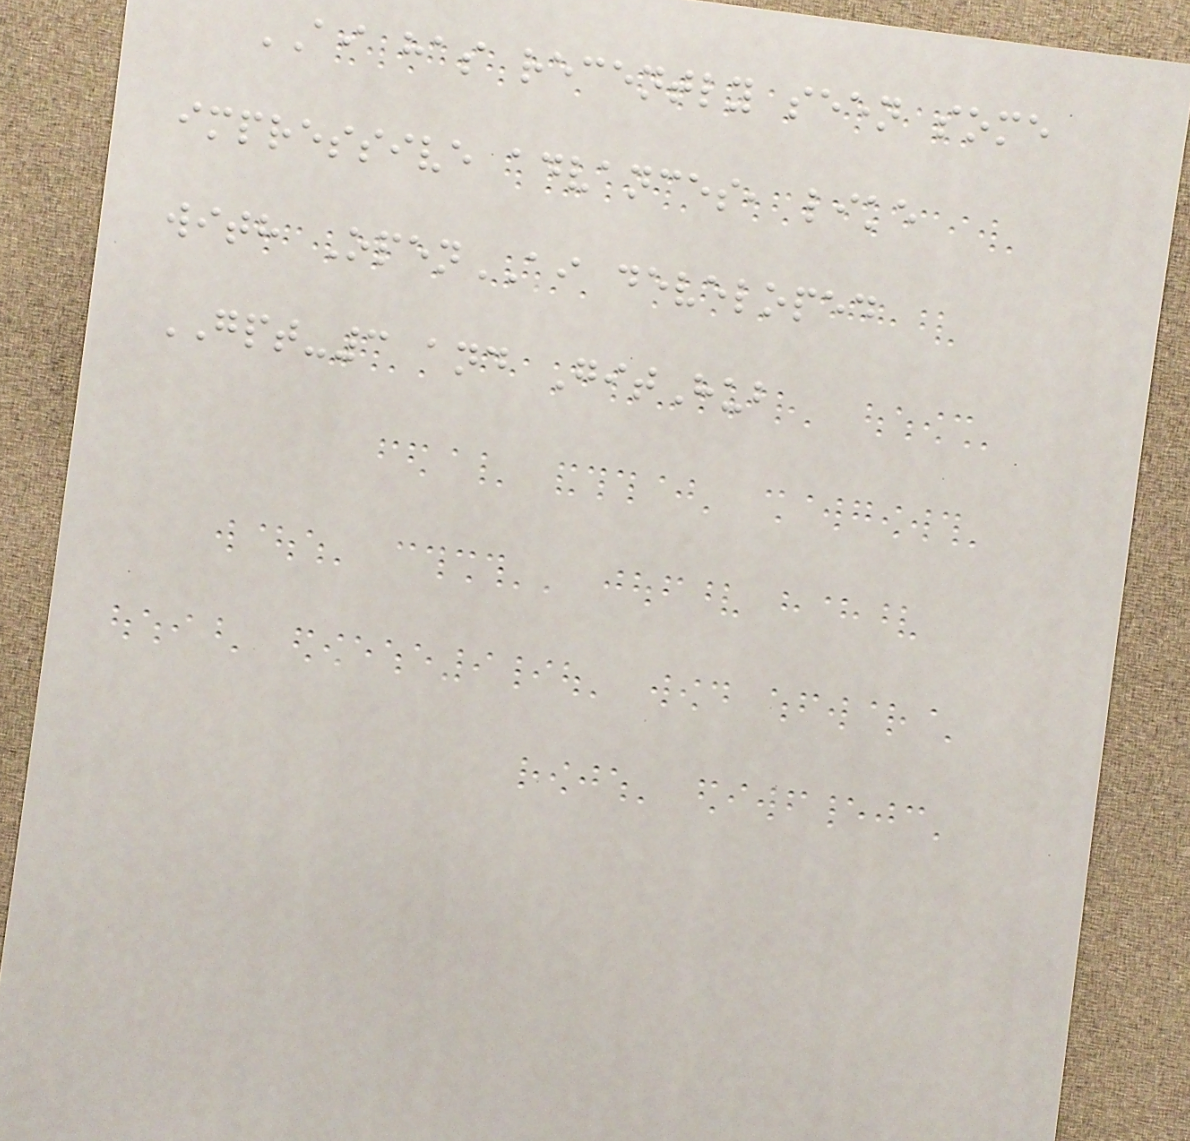AI has recently seen some
impressive advances, like
with OpenAI developed
GPT-3 and GitHub
